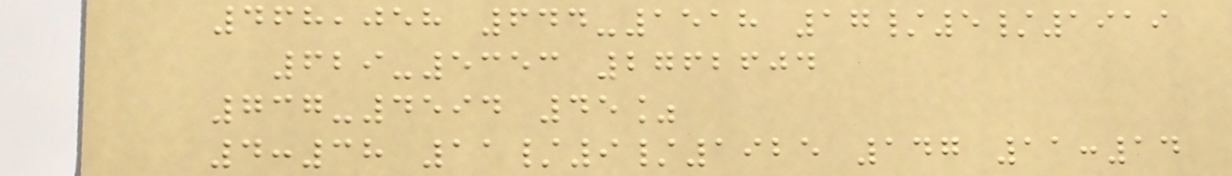468,058 644-1518 17/5/1919
629-5353 2762604
737-4594 45%
4:38 11/9/1925 147 11:14
